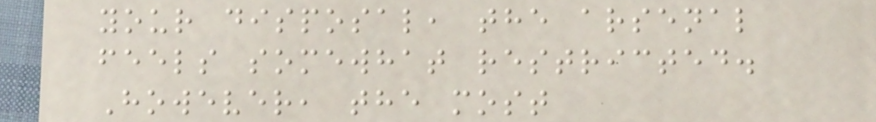your disposal, the arsenal
feels somewhat restricted.
However, the most
